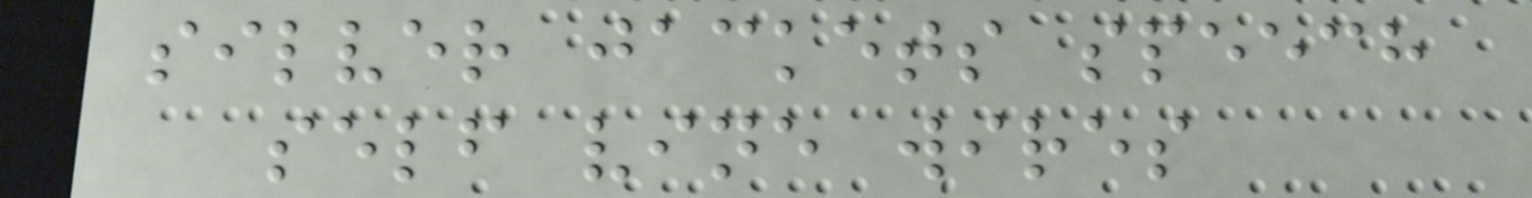silver jackets speech
self vine wires
